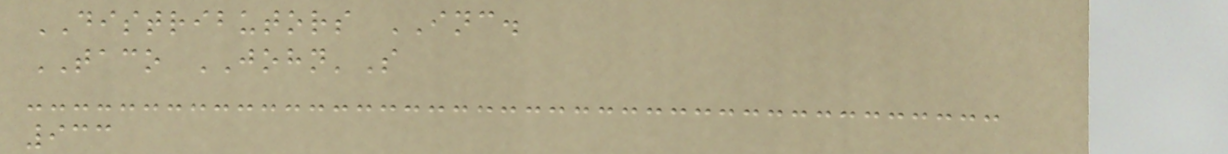DISTRIBUTORS INC.
TACO JOHN'S
933
